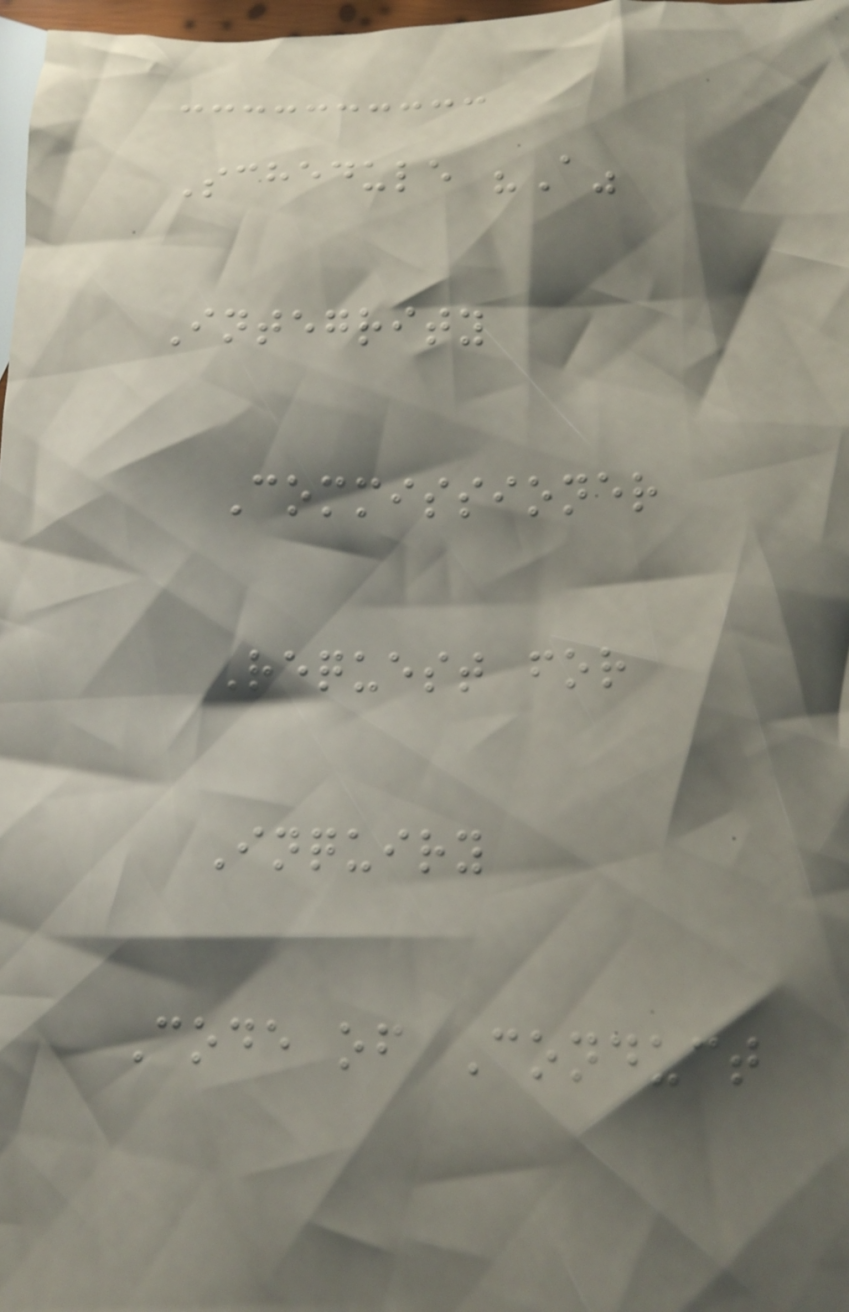Schedule "A"
Integrity
Commissioner
Request for
Inquiry
Code of Conduct
